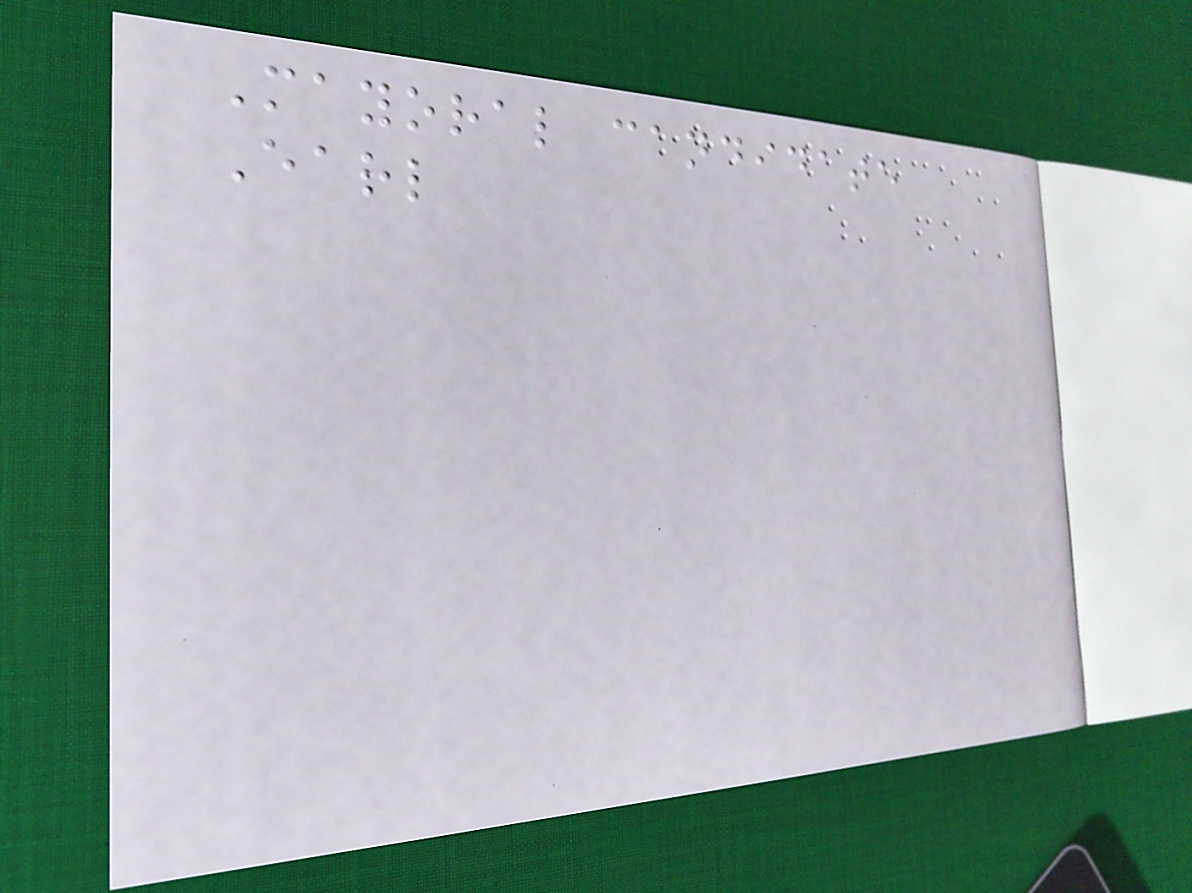Mayoral candidate
Earl
